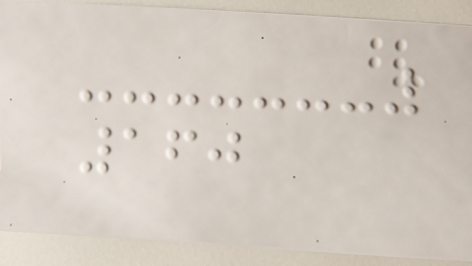160
